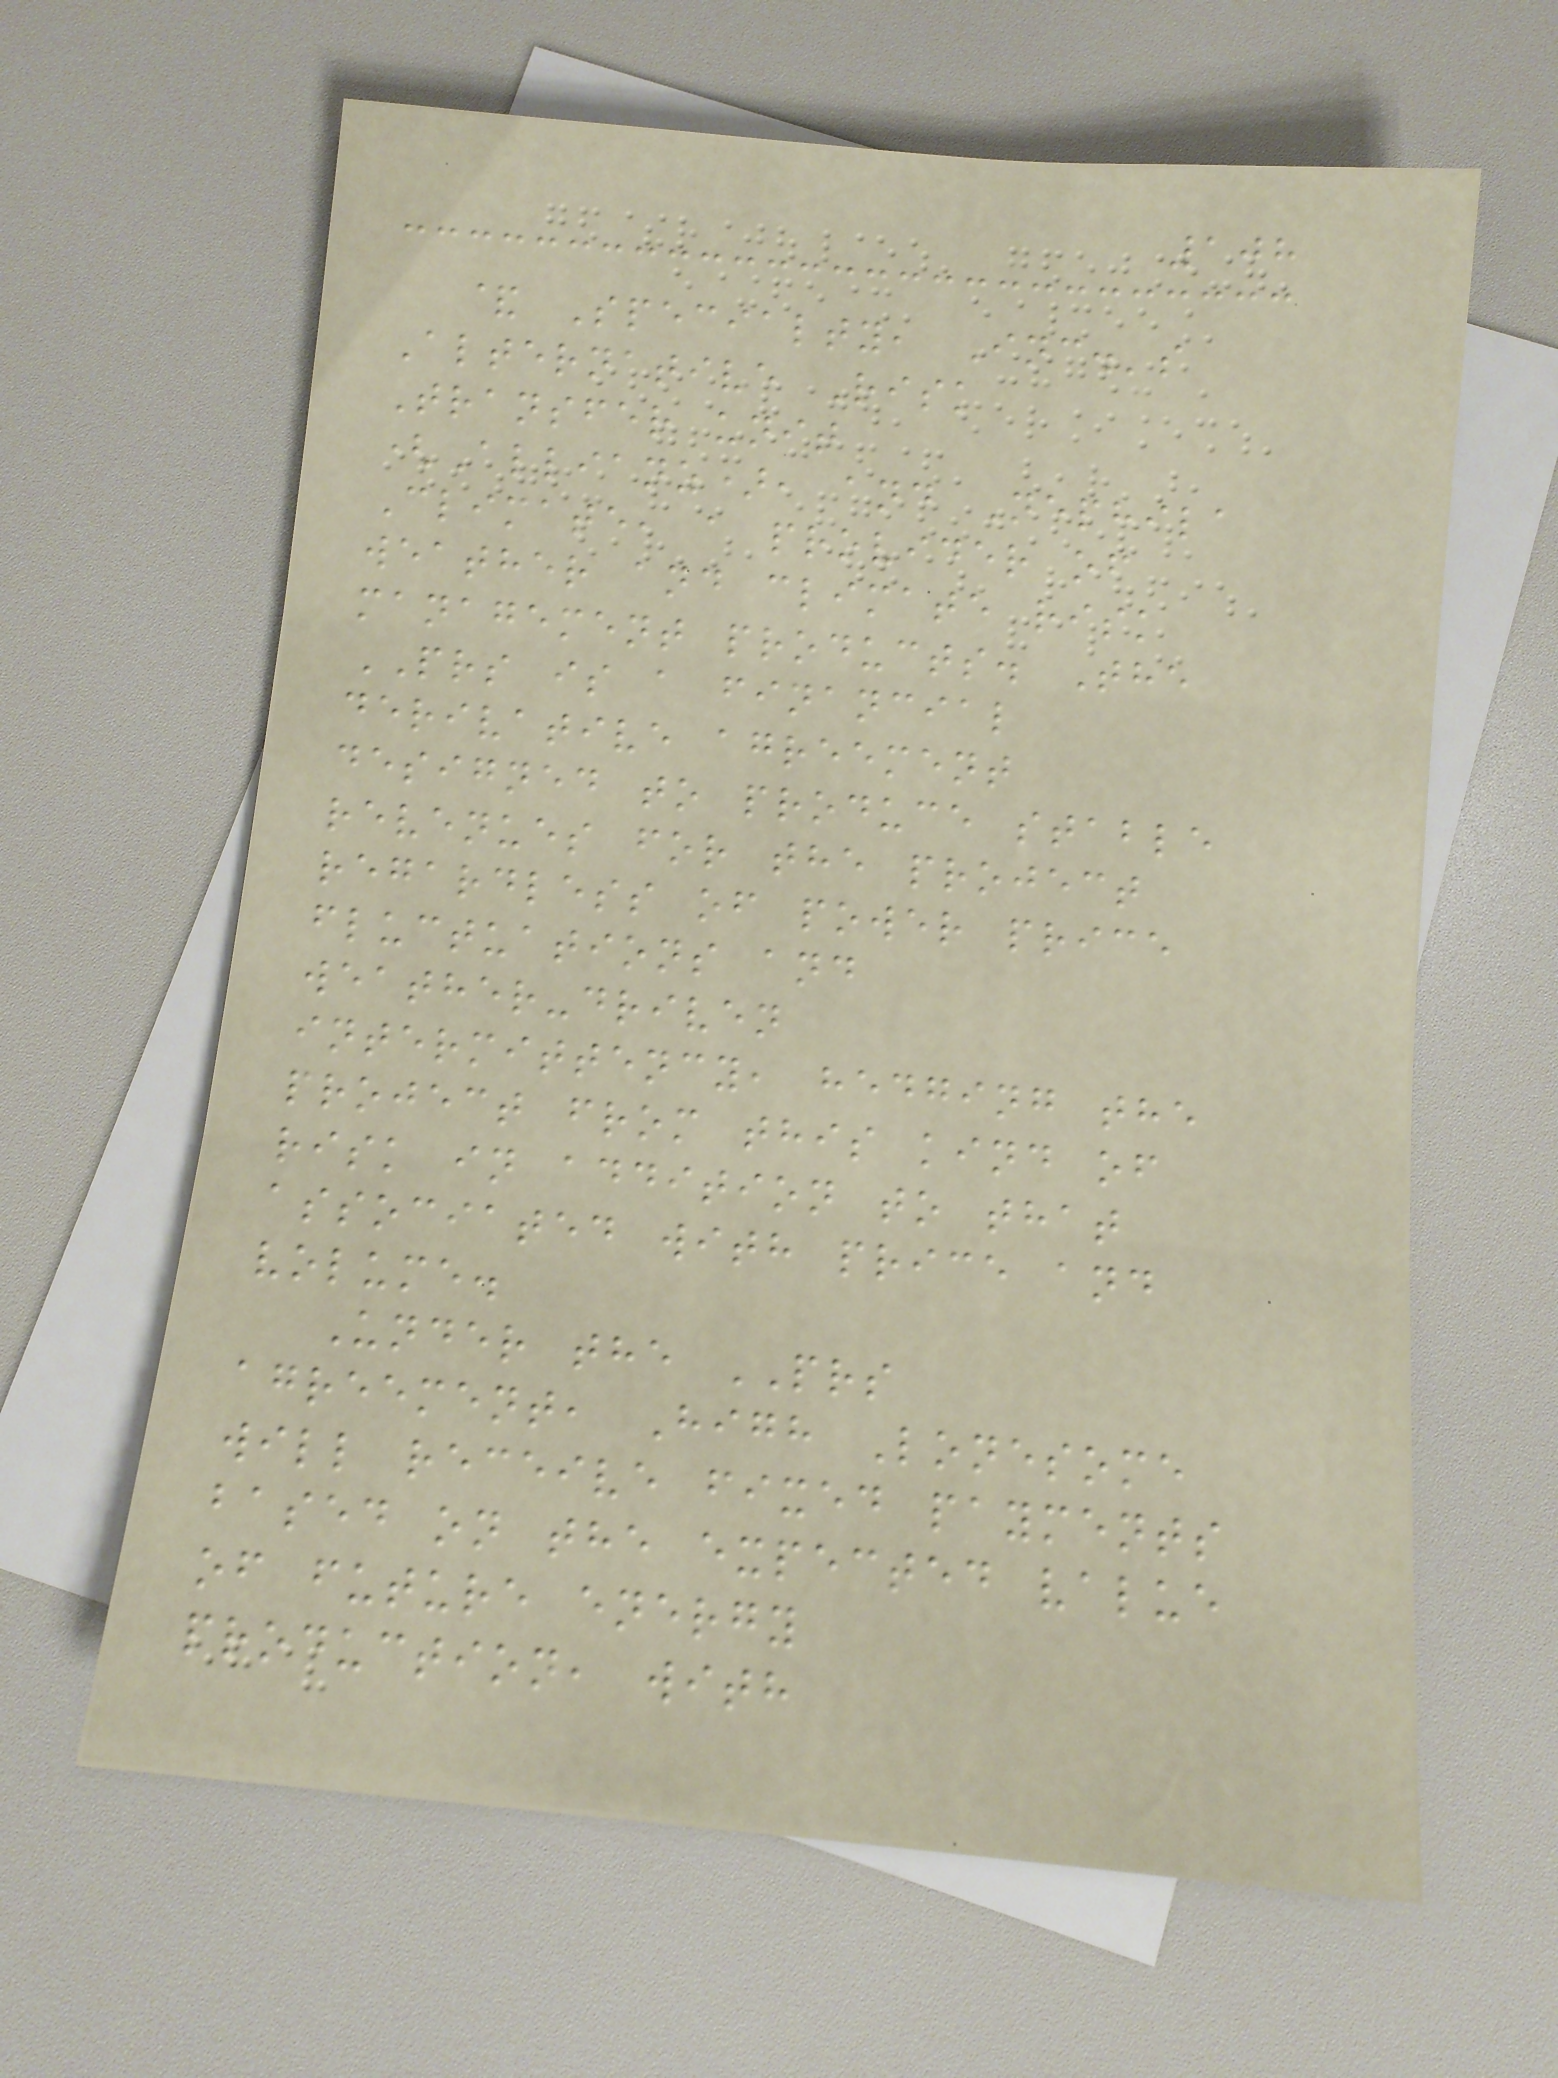108
& Specialty, Inc.'s
Alternative Risk
Transfer unit
(Allianz), and Nephila
Climate, a provider of
weather and climate risk
management products. The
PRS is a financial
derivative agreement
designed to produce stable
revenues for the project
regardless of power price
fluctuations and
weather-driven
intermittency, hedging the
project from this kind of
risk in addition to that
associated with price and
volume.
Under the PRS
agreement, High Lonesome
will receive fixed payments
based on the expected value
of future energy
production, with
